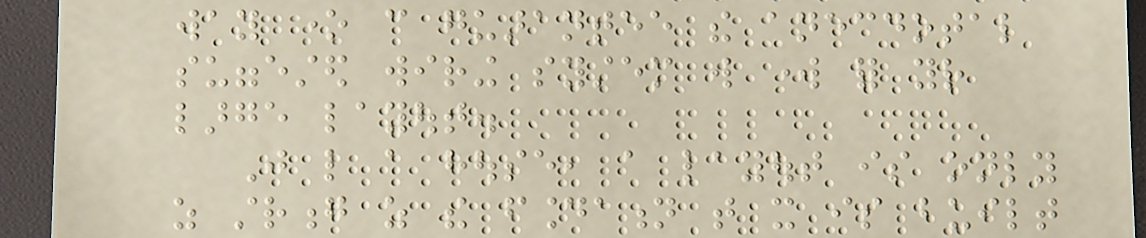way one can guarantee the anecdotal
suggested wiring system will work for your
large layout.
Just like a house, a layout is only
as strong as the foundation that it is built
